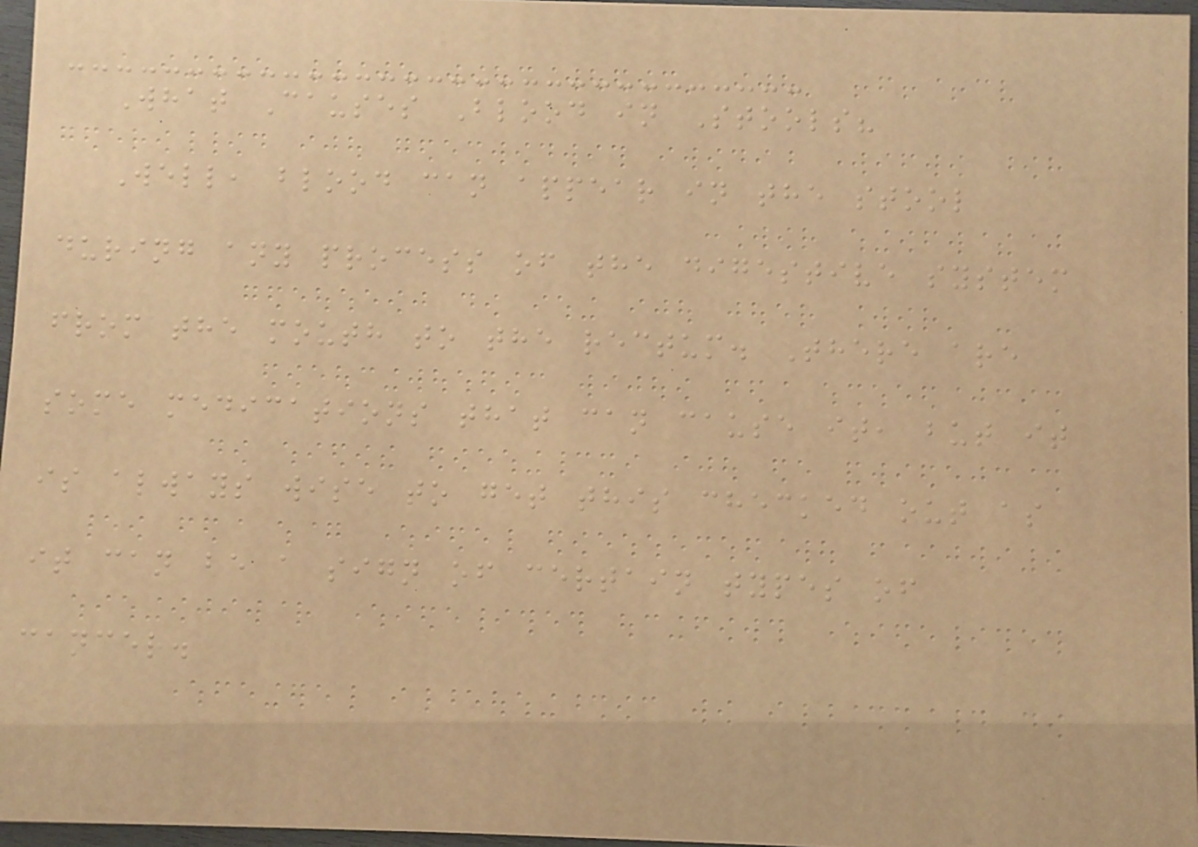What Causes Blood in Stools?
Well, blood can appear in the stool
during any process of the digestive system
from the mouth to the rectum. There are
some medications that can cause it, but it
is always wise to get this checked out as
it can be a sign of certain types of
cancer.
